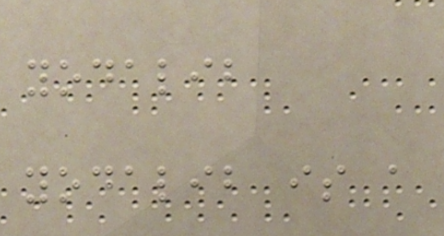yodalib
yodalib is a
